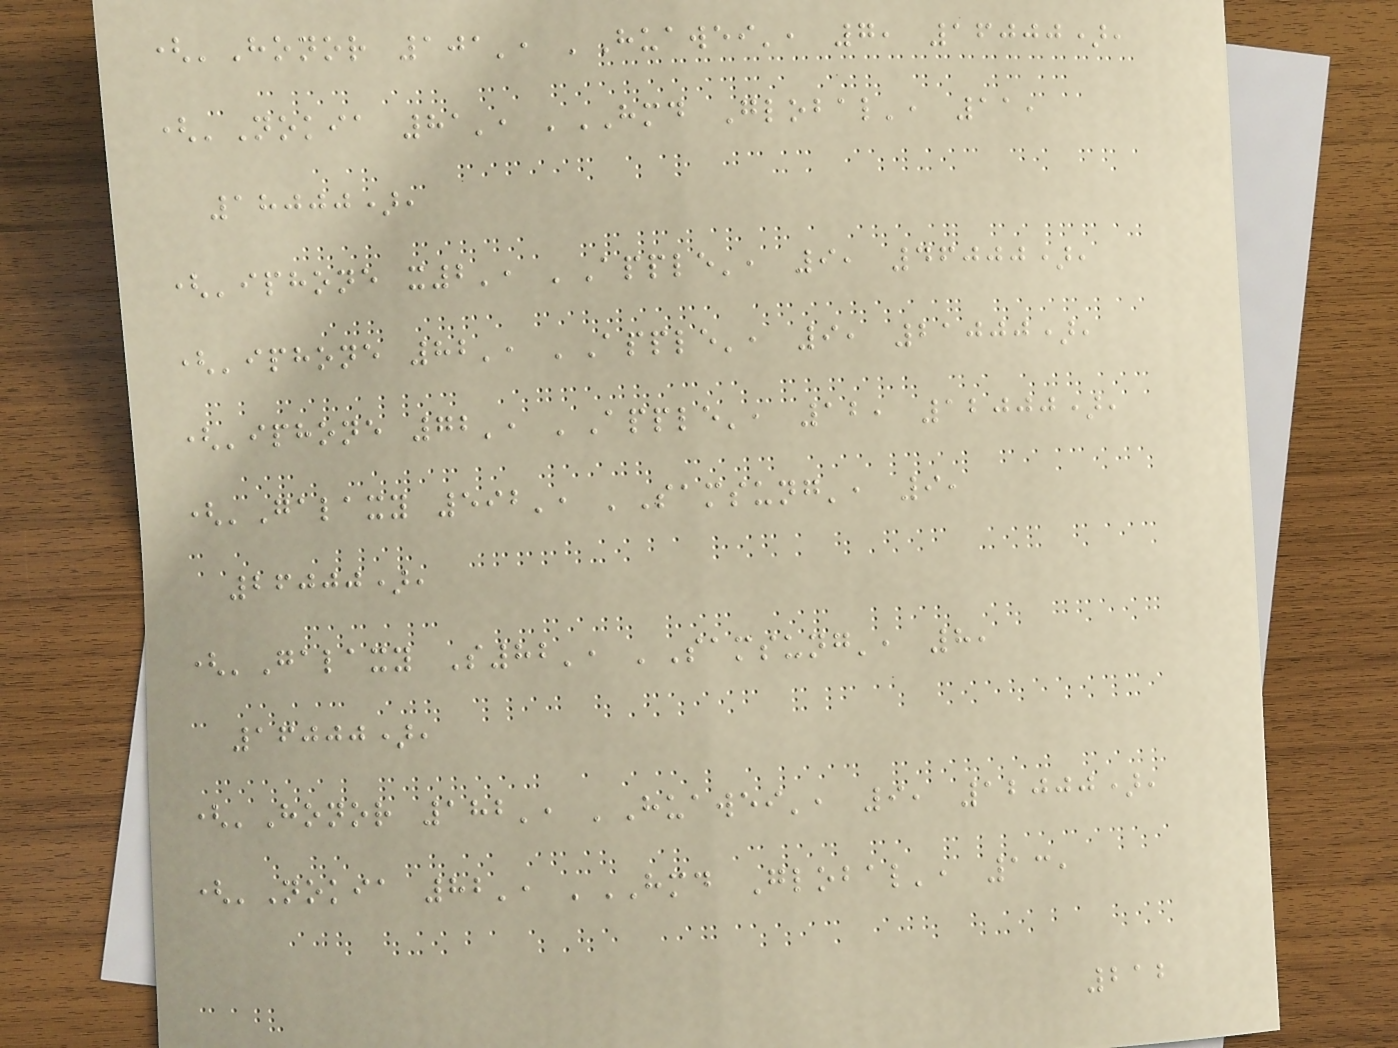('Honor 101', 'Huawei', 7, 16000),
('Nokia 81', 'HMD Global', 11,
18000),
('iphone x2', 'Apple', 9, 46000),
('iphone 82', 'Apple', 9, 21000),
('iphone 72', 'Apple', 12, 12000),
('Galaxy 592', 'Samsung', 9,
26000),
('Galaxy S82', 'Samsung', 8,
16000),
('Honor 182', 'Huawei', 9, 12000),
('Nokia 82', 'HMD Global', 13,
212
